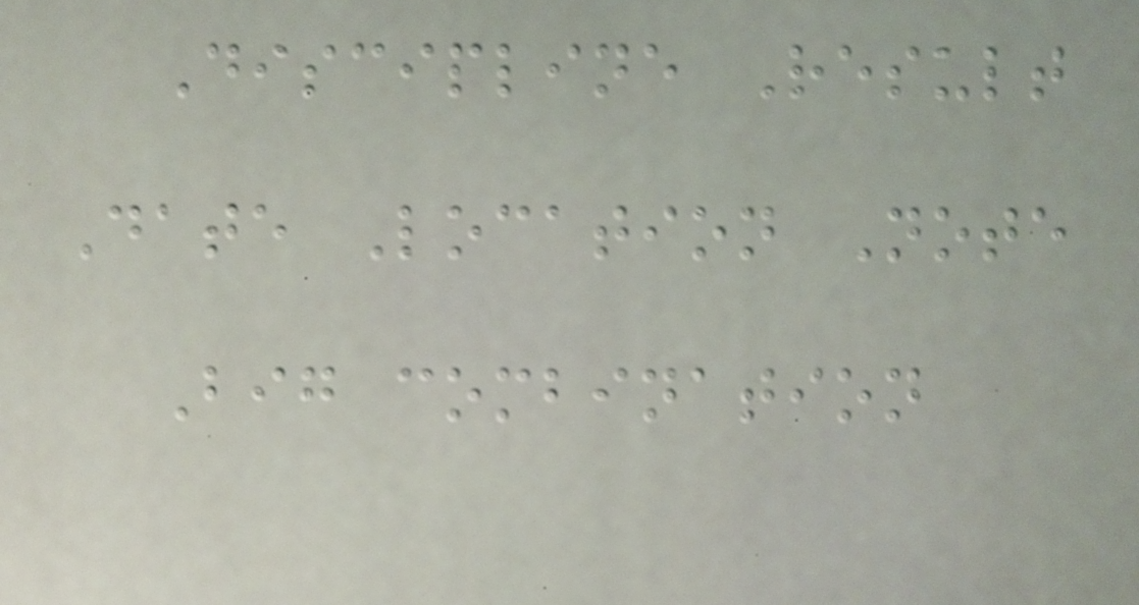Discipline Result
Date Location Note
Big combination
